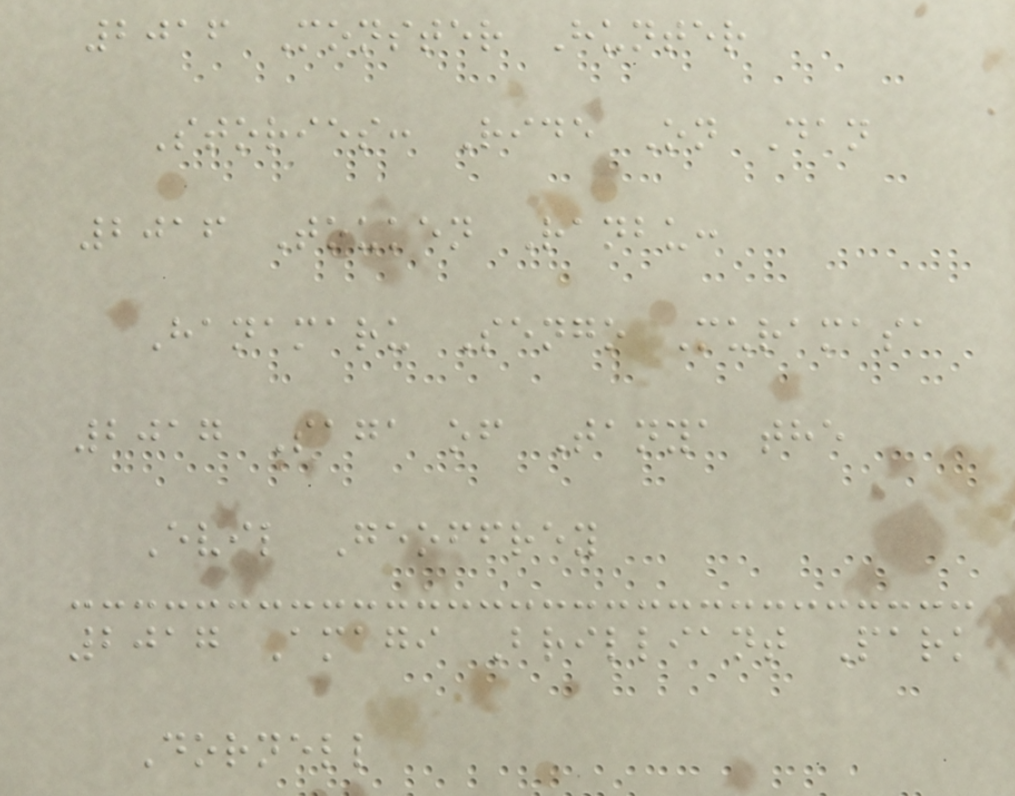2016 Monster Hunter
Stories: Ride On Dan
2016 Touken Ranbu:
Hanamaru Sengo Muramasa
2017 Saga of Tanya the
Evil Geoffrey
2017 Amagi Brilliant Park
Dornell
